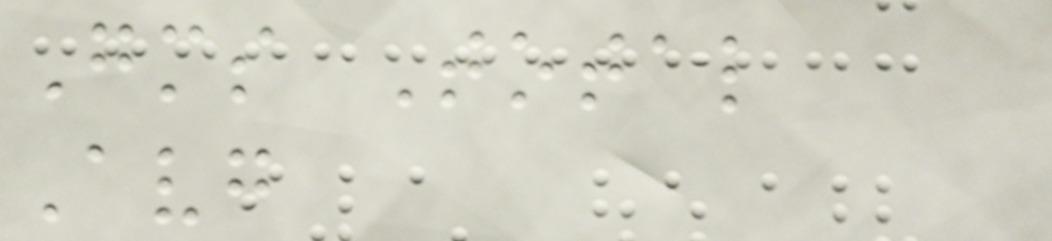Gms Total
Avg
